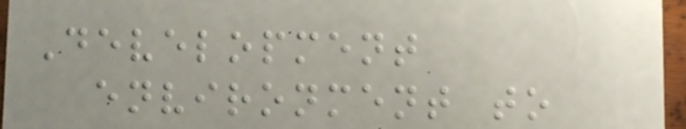Development
environment to
